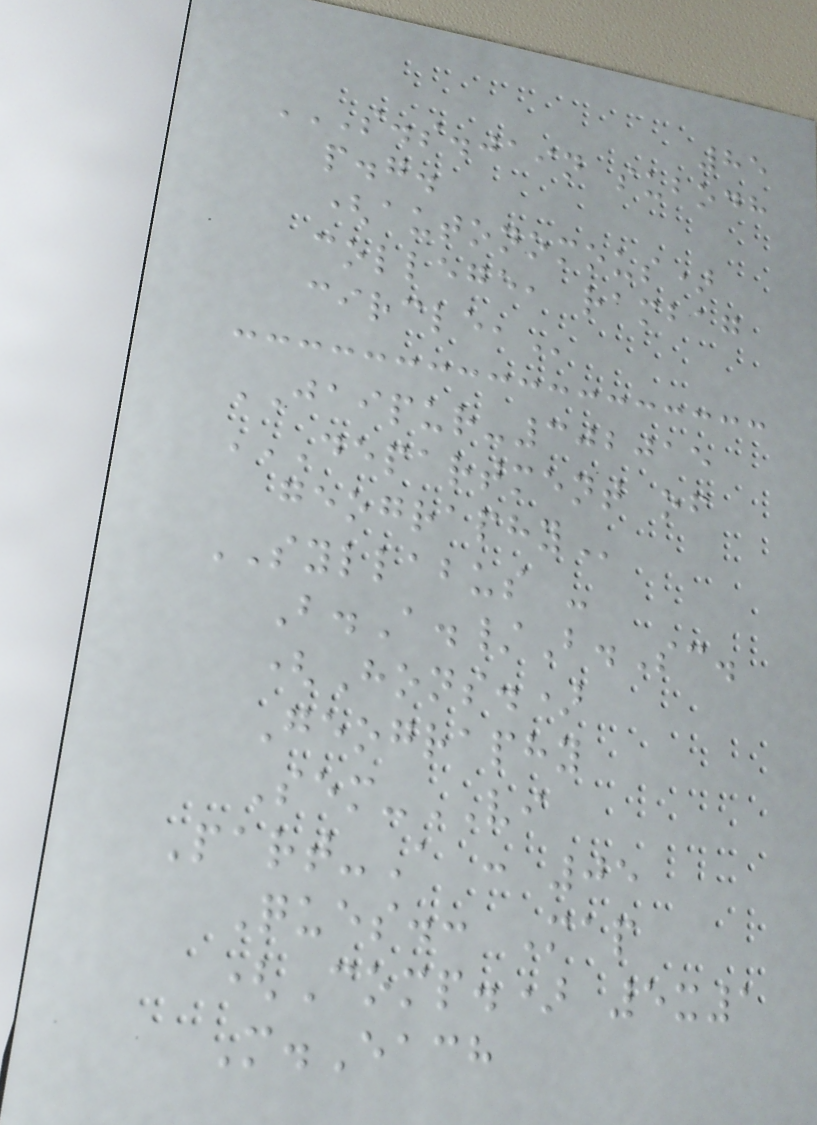85
S.S.JAIN SUBODH
P.G.
(AUTONOMOUS)
COLLEGE, RAMBAG
CIRCLE,
JAIPUR-302015
DEPARTMENT OF
GEOGRAPHY
SYLLABUS -
B.A./B.Sc.
(Hons.)
Geography
Sem-VI
Part-A : 05
Ques.: Map
(Comp.) 5x1
M.Each
